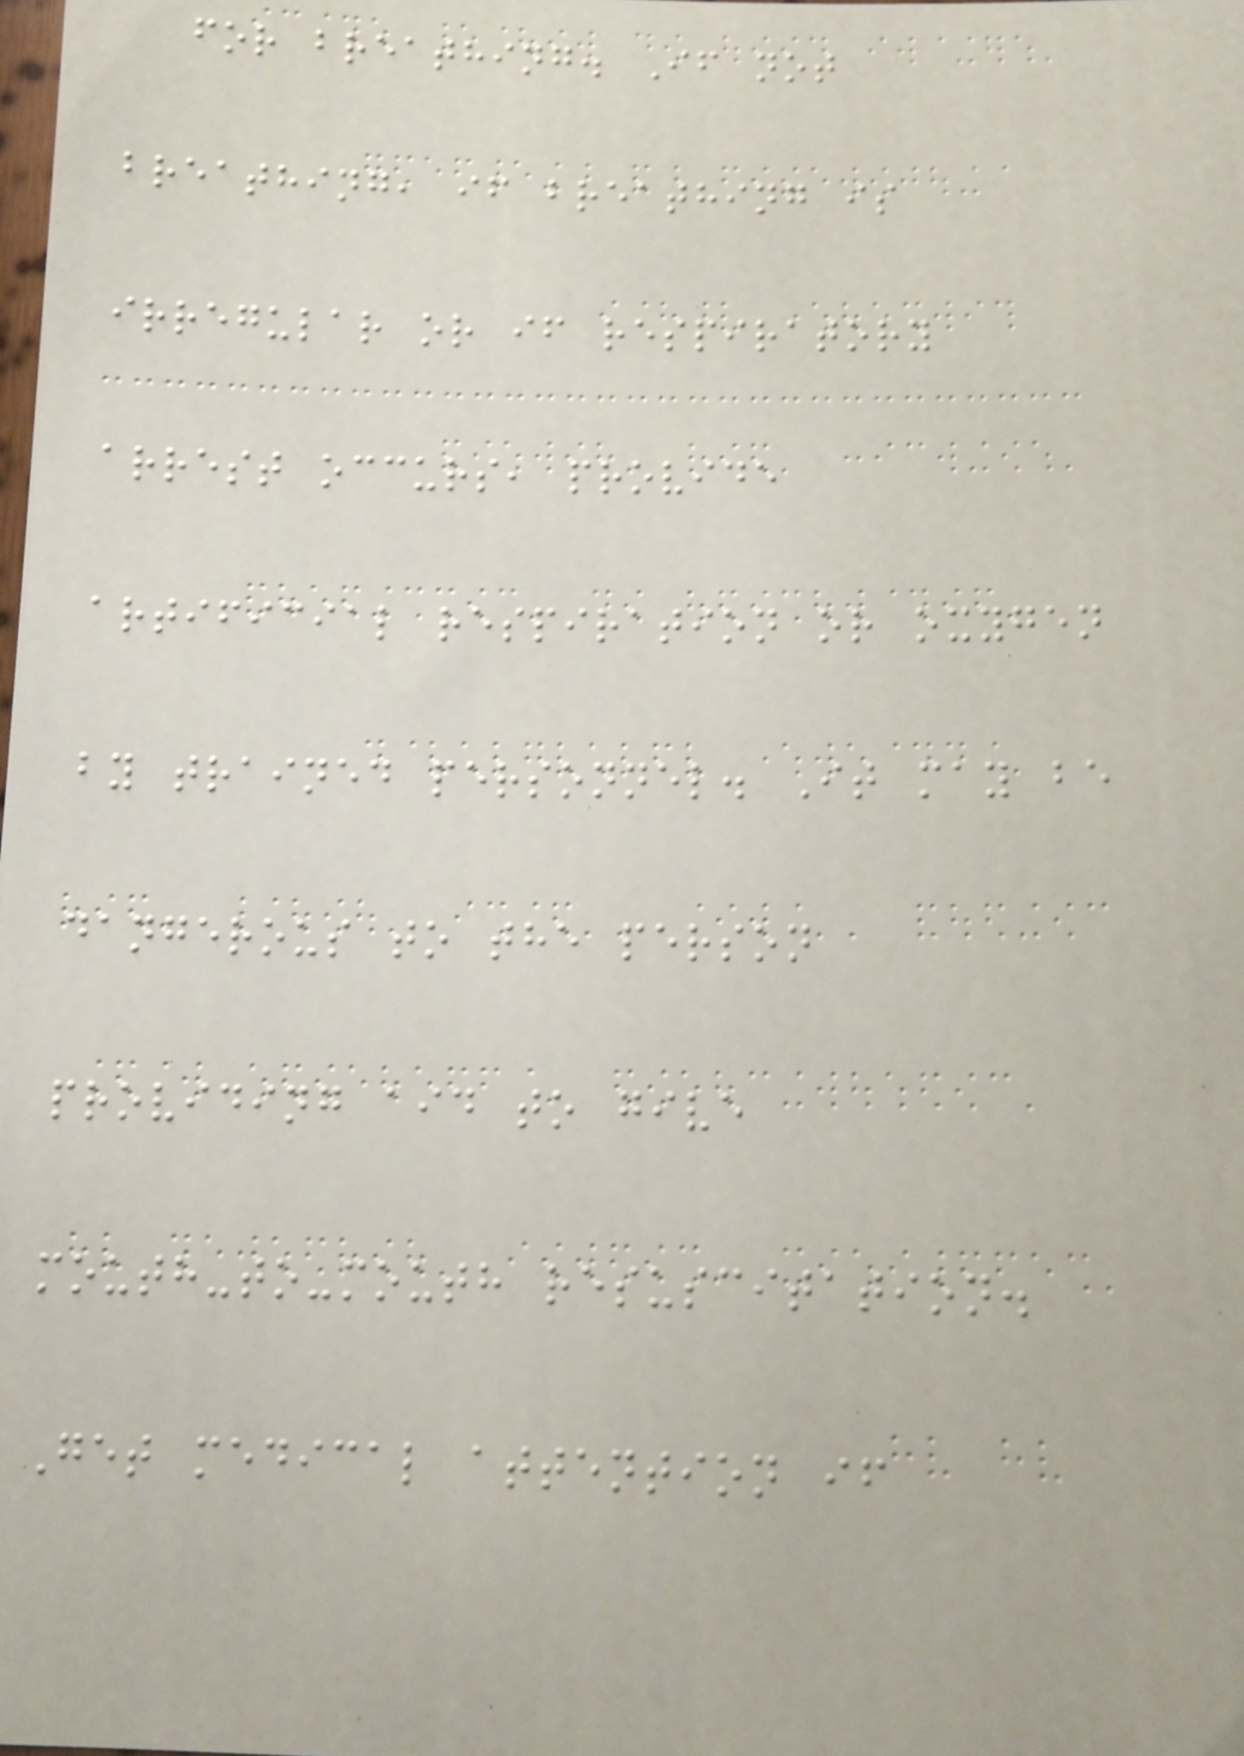for breathing. If not
breathing, if breathing is
irregular or if respiratory
arrest occurs, provide
artificial respiration or oxygen
by trained personnel. It may be
dangerous to the person
providing aid to give
mouth-to-mouth resuscitation.
Get medical attention if
